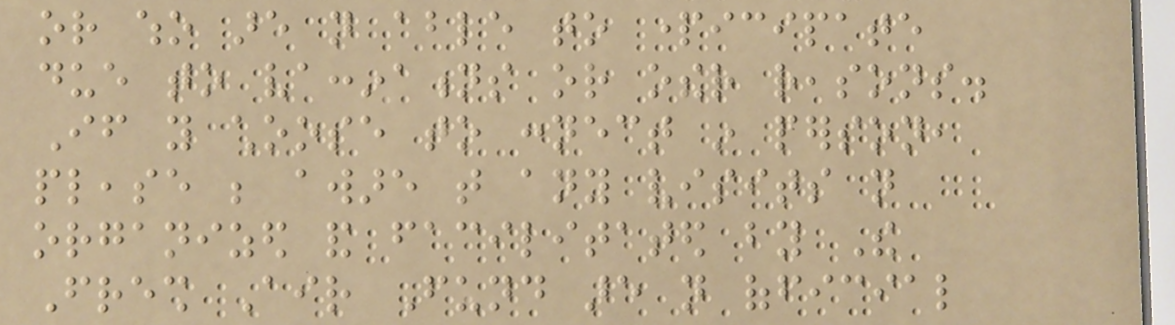or who are not able to participate
due to vaccinations or other reasons.
If you choose to connect in person,
please be aware that any visits not
organized and facilitated by The
Fresh Air Fund are not official
